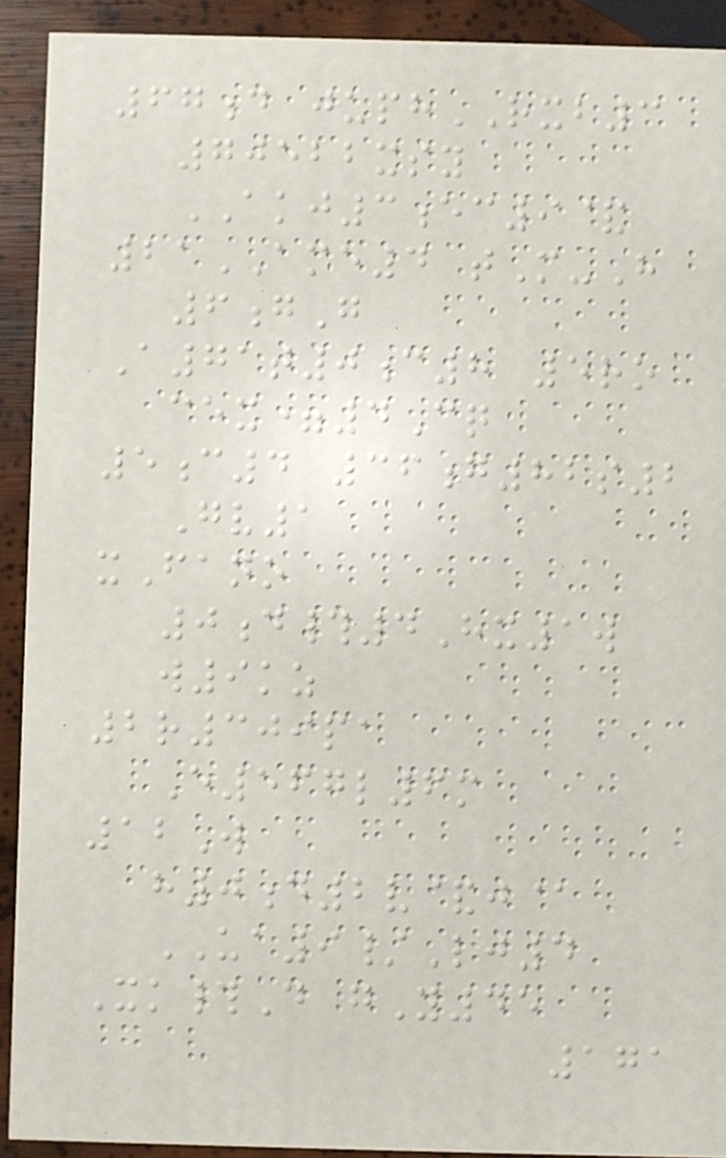67d juphRXB3
70522xsy
AKJ3ec9&
21AME4 tM-H
6gG
A71t0c8 5ro
cex=4Cq
5c4 36g82s2
Gv1
xFano
0d#4Hx1w
w9kz
2r309pa
E567l6m
12W
h0d2v&j@
UA9/Lj4
Xk#D gY45
171
